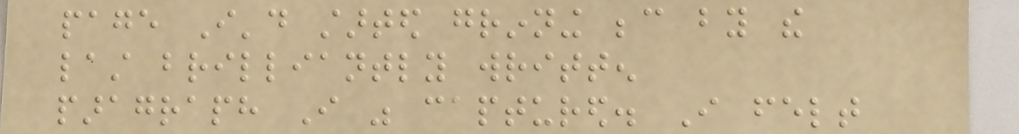page I'd started grinning because by the
last brilliantly written
paragraph I was captured. I felt
